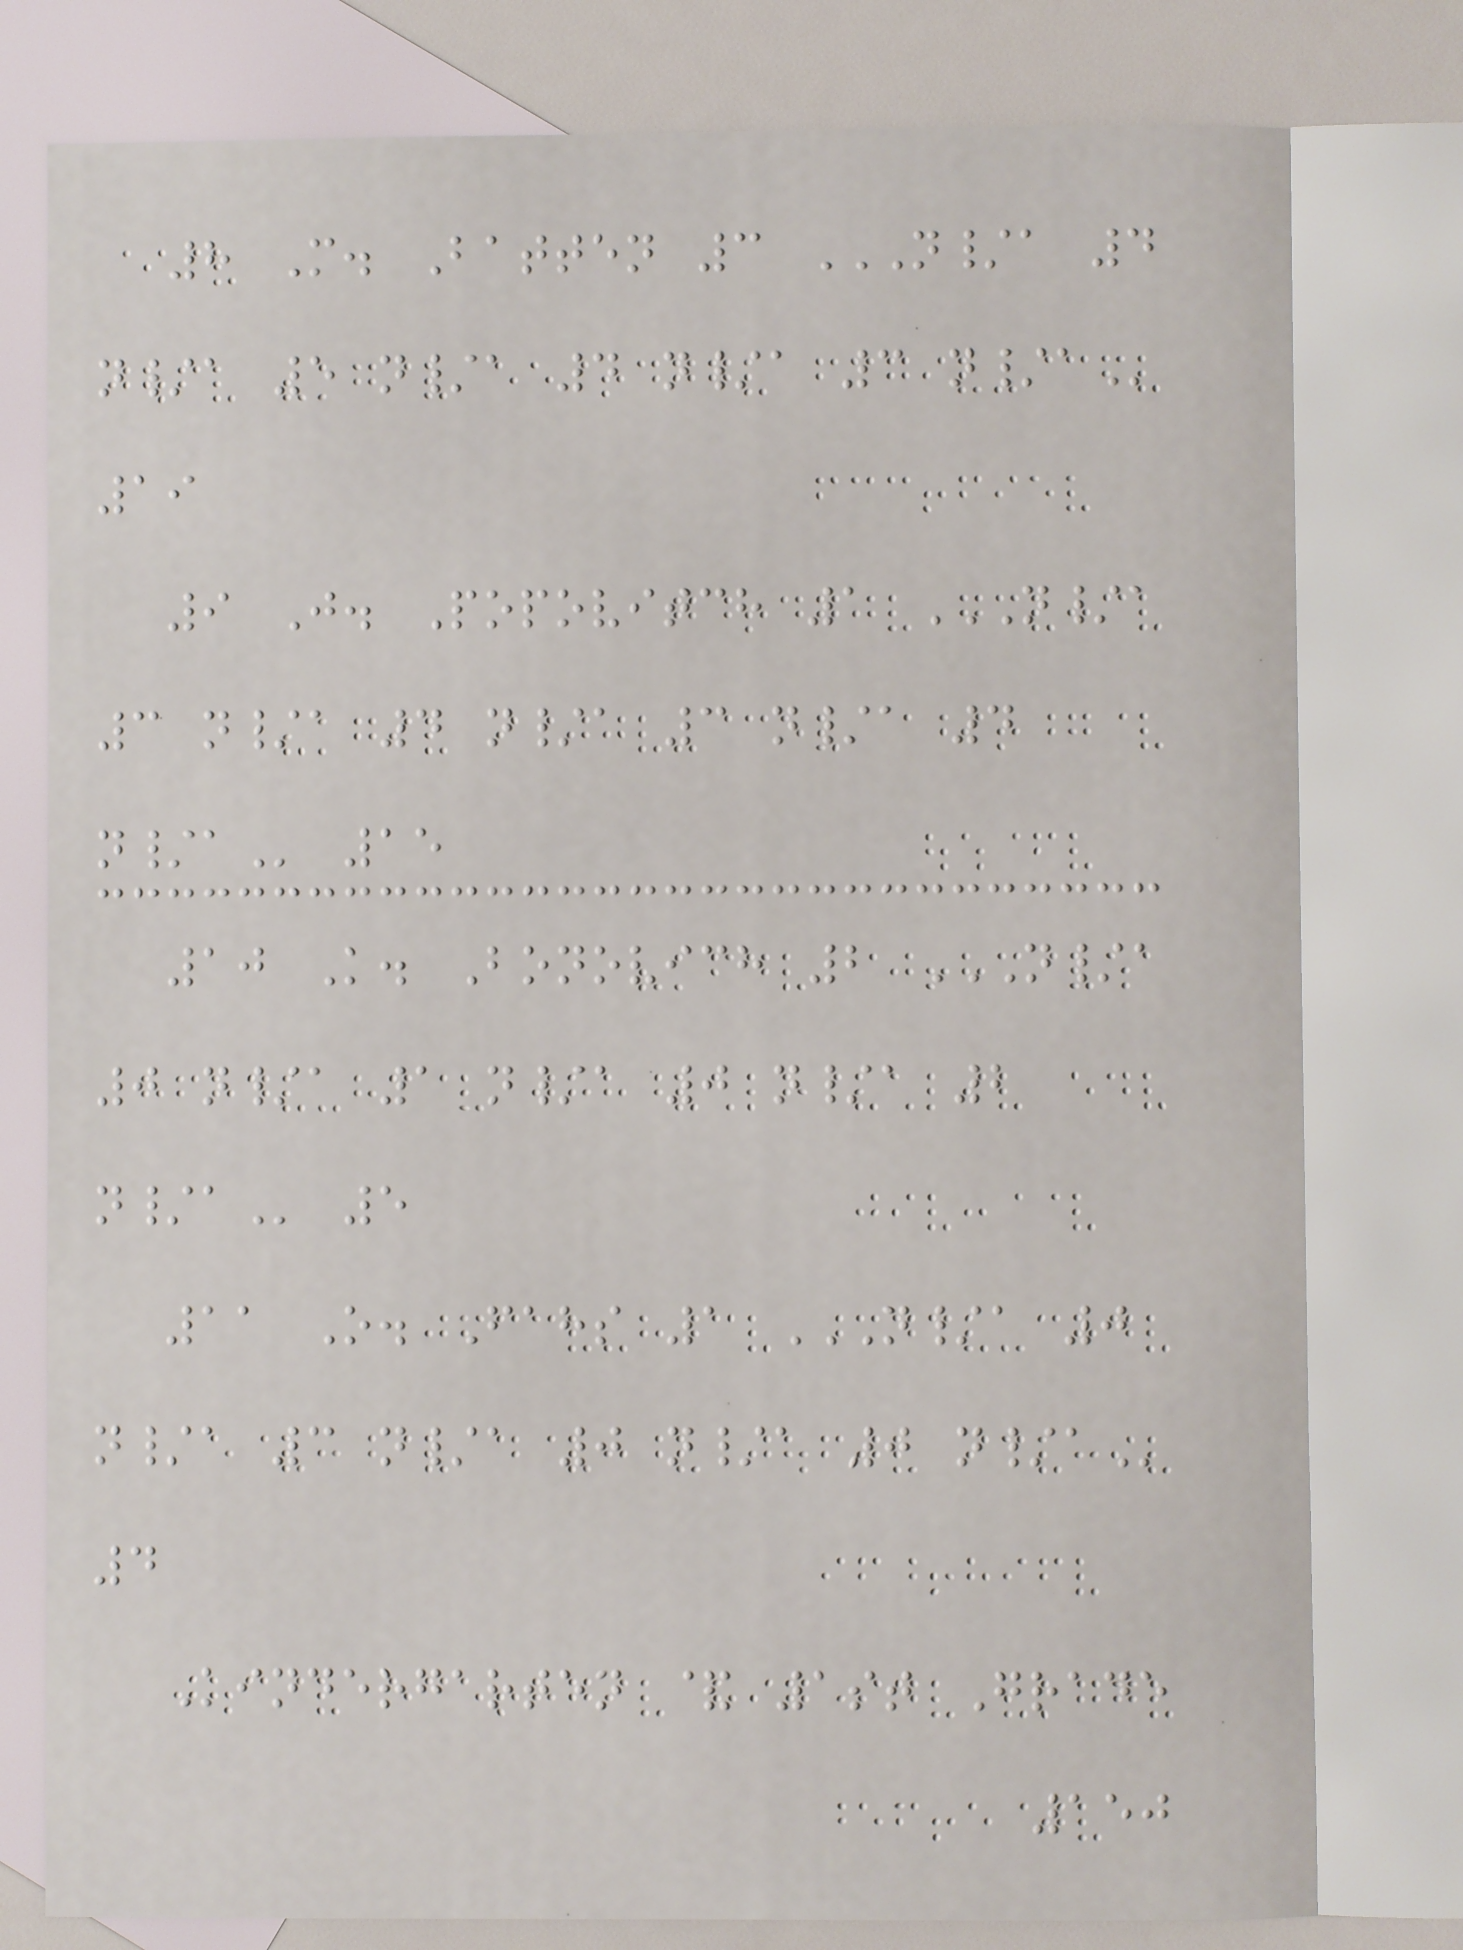8 M. Batten 3 N/A 4
N/A 5 N/A 4 N/A 3 N/A
19
9 J. Popovitch 1 N/A
3 N/A 4 N/A 3 N/A 4
N/A 15
10 K. Bonovich 2 N/A
0 N/A 1 N/A 0 N/A 2
N/A 5
11 O. Fahs 1 N/A 0
N/A 3 N/A 0 N/A 0 N/A
4
Kindergarten & 1st Grade
150
